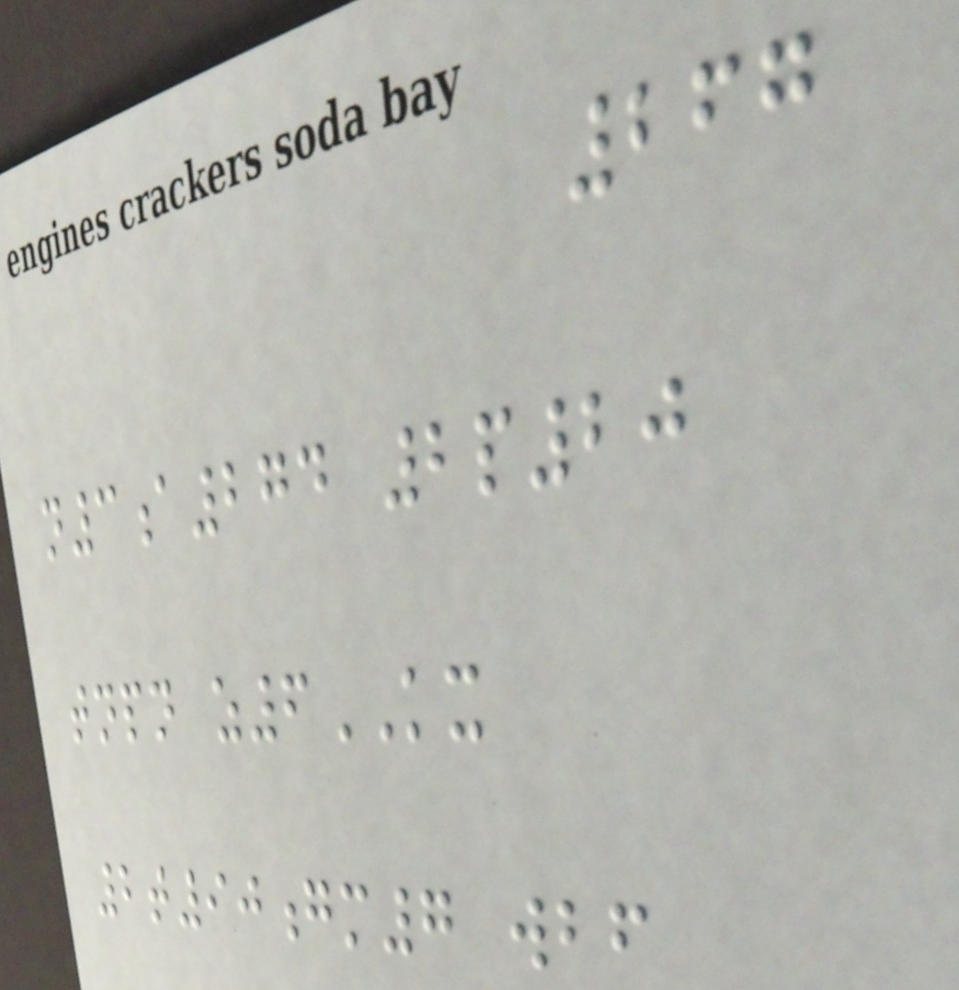267
n3a274 2p20
tnpn z6KX
2t90gm7 wbf
